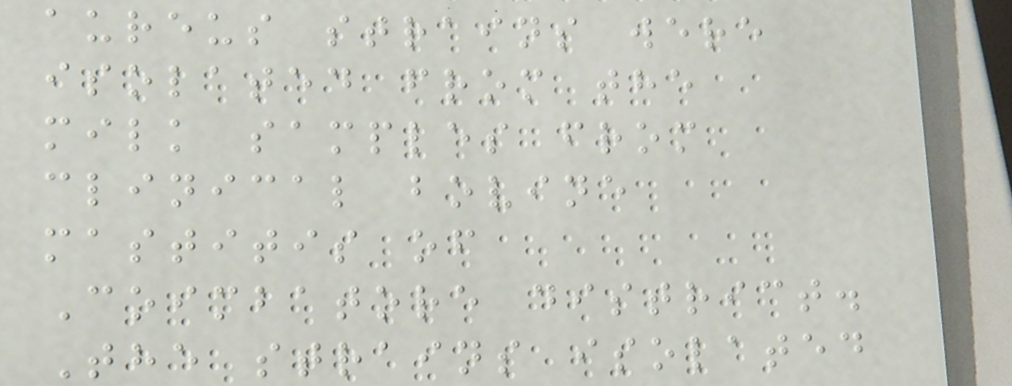aureus strains were
isolated from the
milk samples from
clinical bovine
mastitis of
Coimbatore district.
The strains isolated
